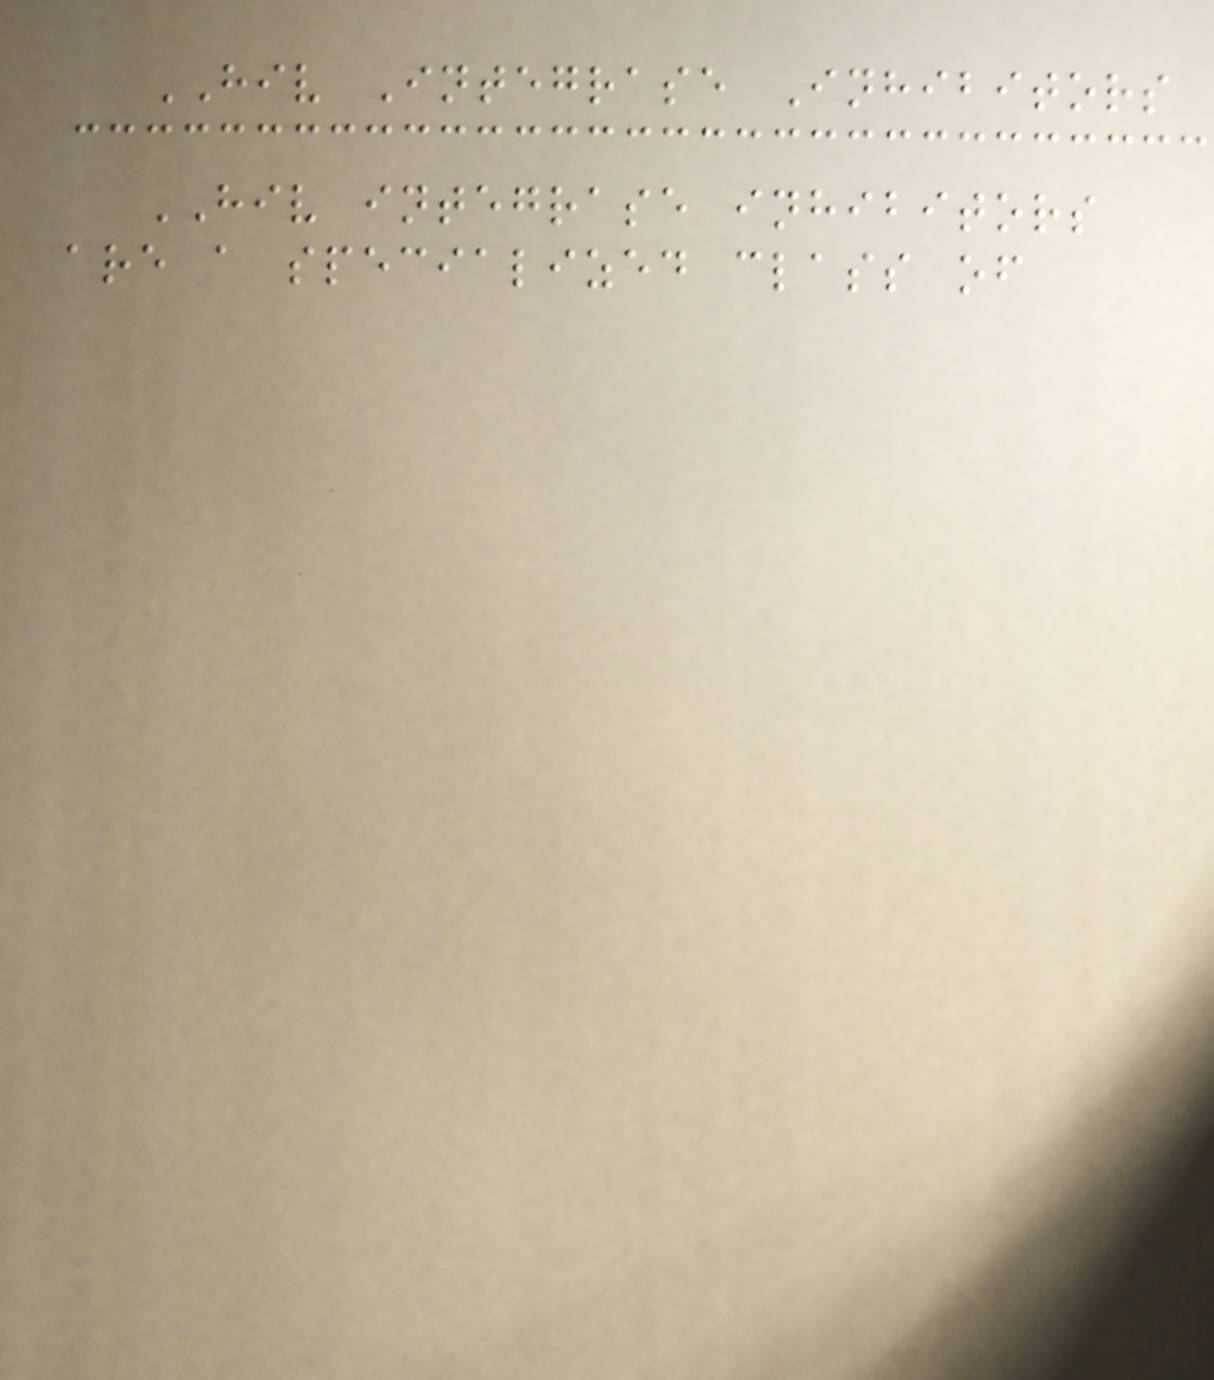HIV Integrase Inhibitors
HIV integrase inhibitors
are a specialized class of
